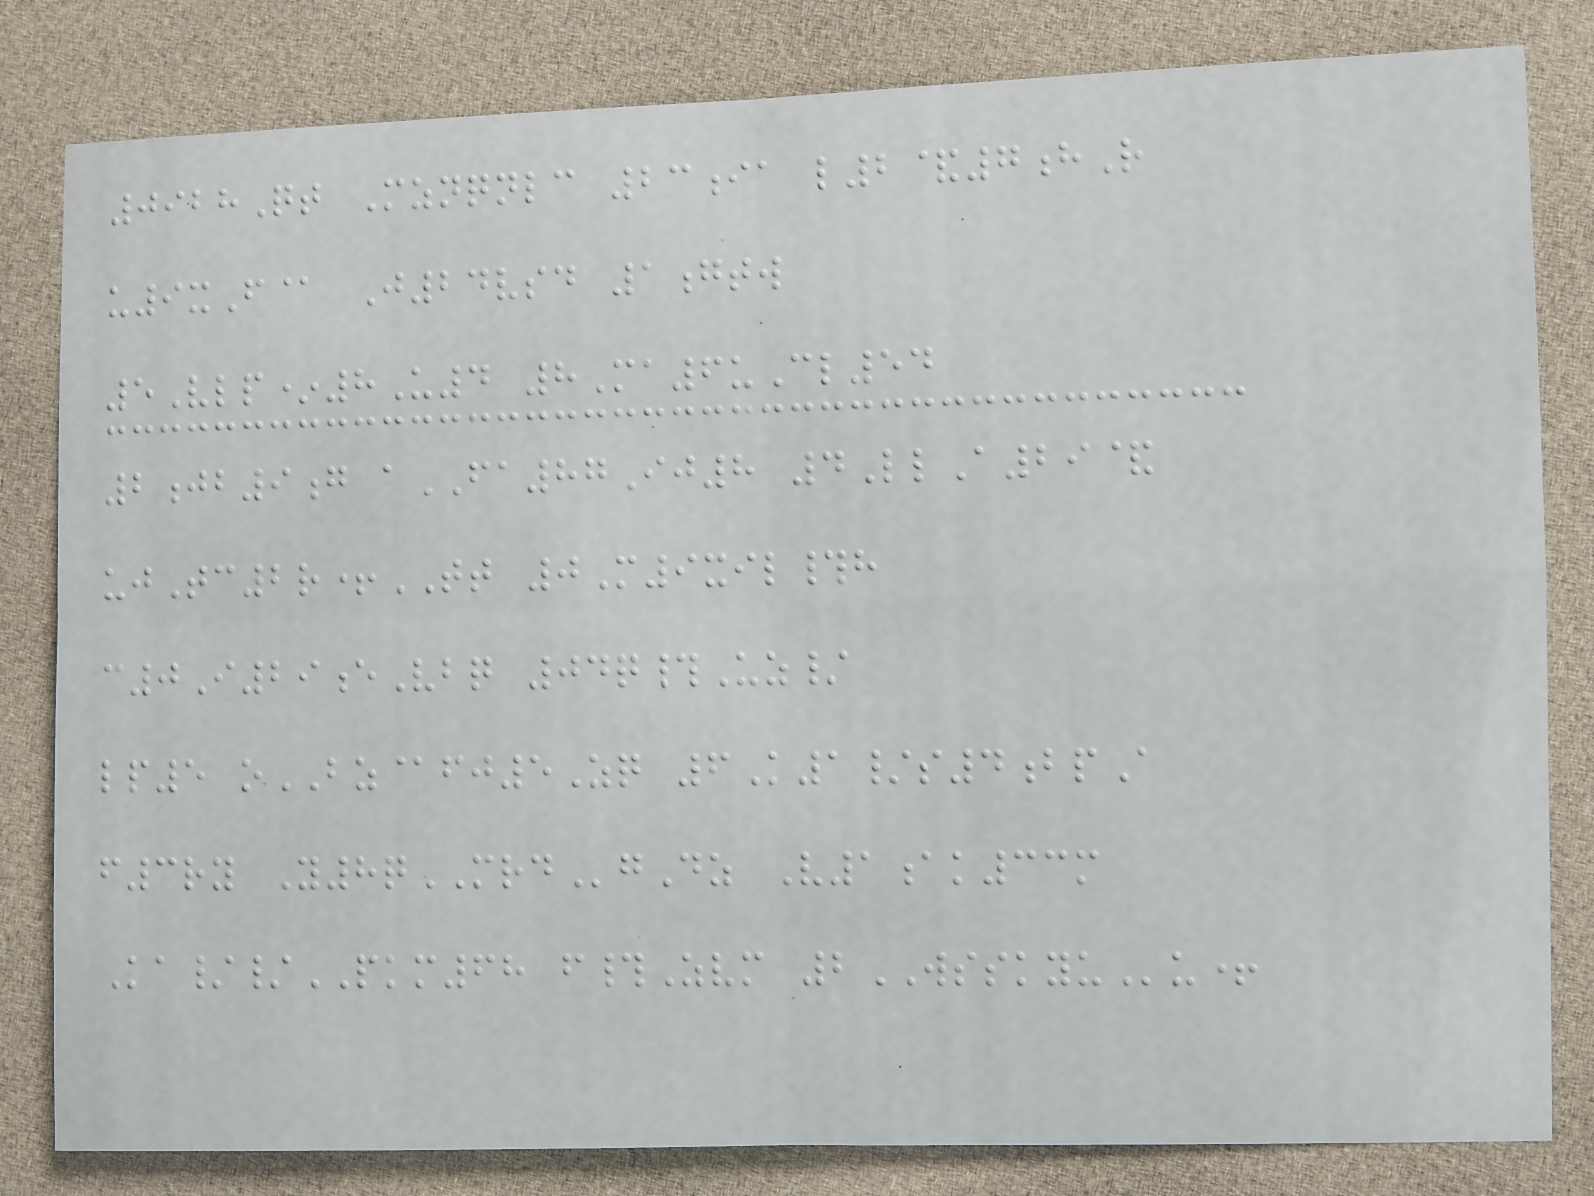0928Qt Mznqnlc 23ia l2&7hR
u9xF@ J24vsd 1gtw
5Vlp*8U4 8Ma6uCl54
2jb9g aFA87Ij8 4LlA29&
ujTc2r+TT 0M9xil#h
c0I29eVbq 04q#Uz/
lp5 oBZ@fj5Zq 6K1/s4bpA
f3ry Y8qMRDgDz V1ak33m
Ka//PKM68 f#Zvm 2WSSKYUu+
